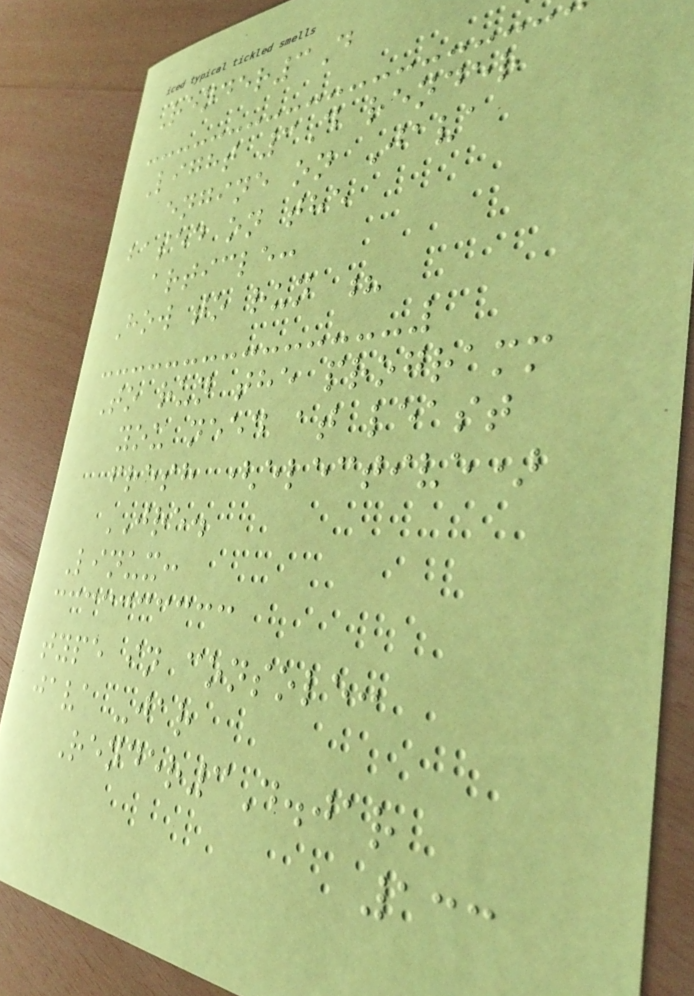Render3D
Light 3D render
engine on Java
based on the
article:
How to run ?
To run the programm
you need at least
fresh (elective)
JRE.
Linux:
type in console:
java -jar
Render3D.jar
133
